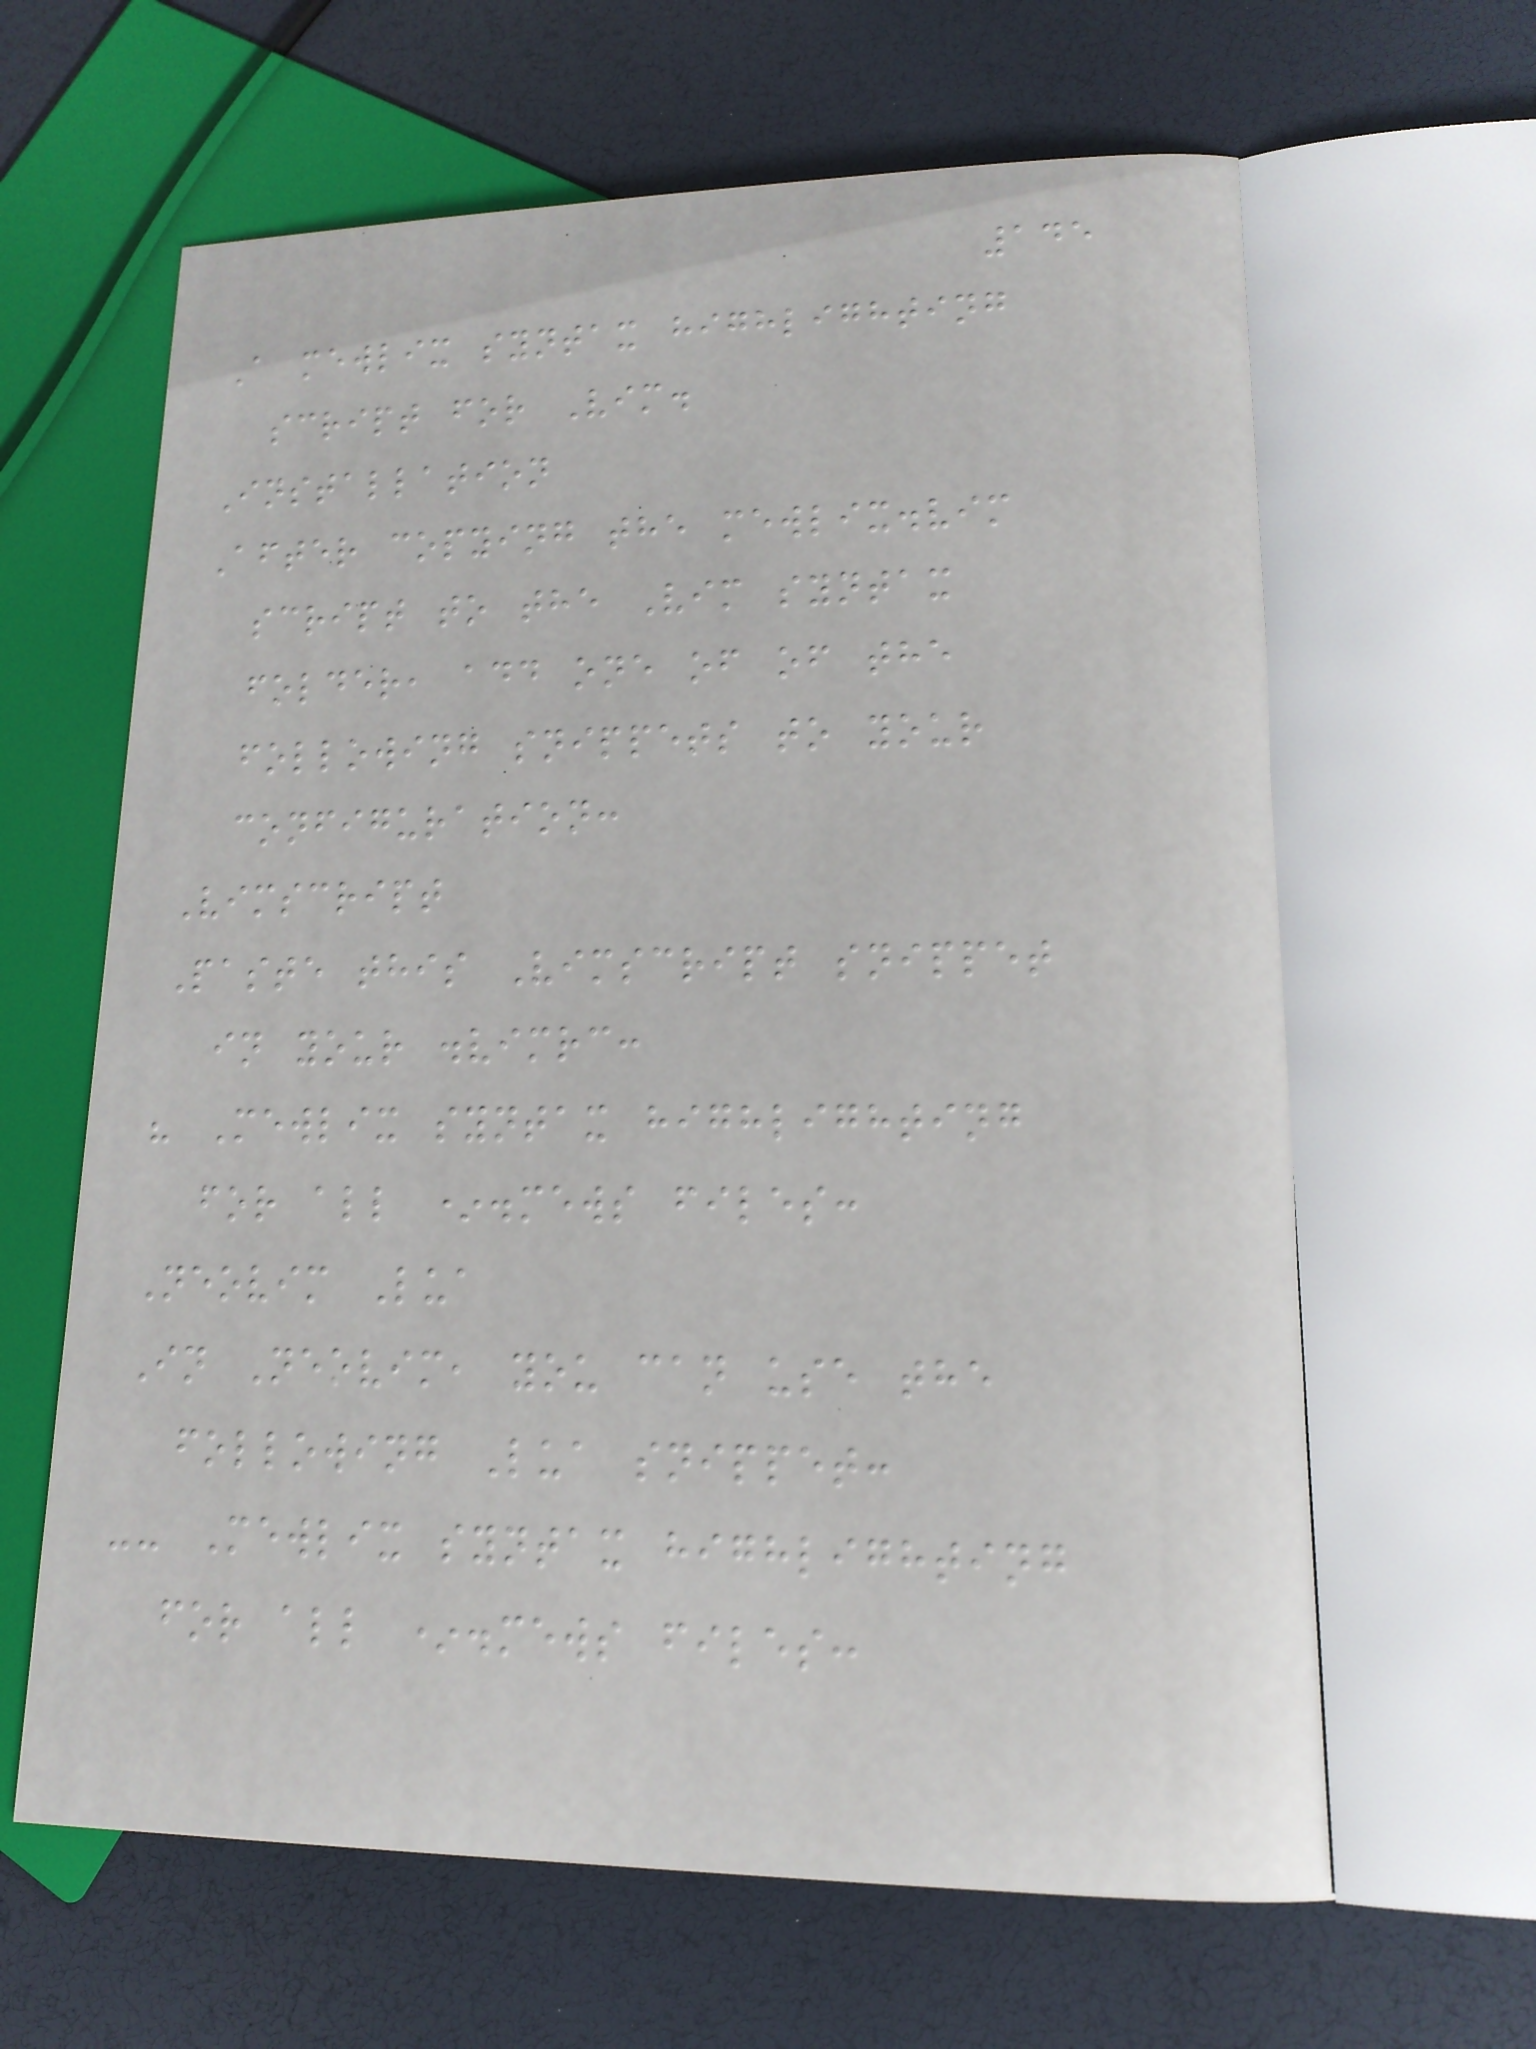145
A mewlix syntax highlighting
script for Vim.
Installation
After copying the mewlix.vim
script to the Vim syntax
folder, add one of of the
following snippets to your
configuration:
Vimscript
Paste this Vimscript snippet
in your .vimrc:
" Mewlix syntax highlighting
for all *.mews files:
Neovim Lua
In Neovim, you can use the
following Lua snippet:
-- Mewlix syntax highlighting
for all *.mews files:
